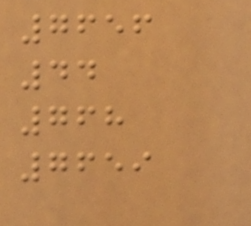7656
44
768
7659
